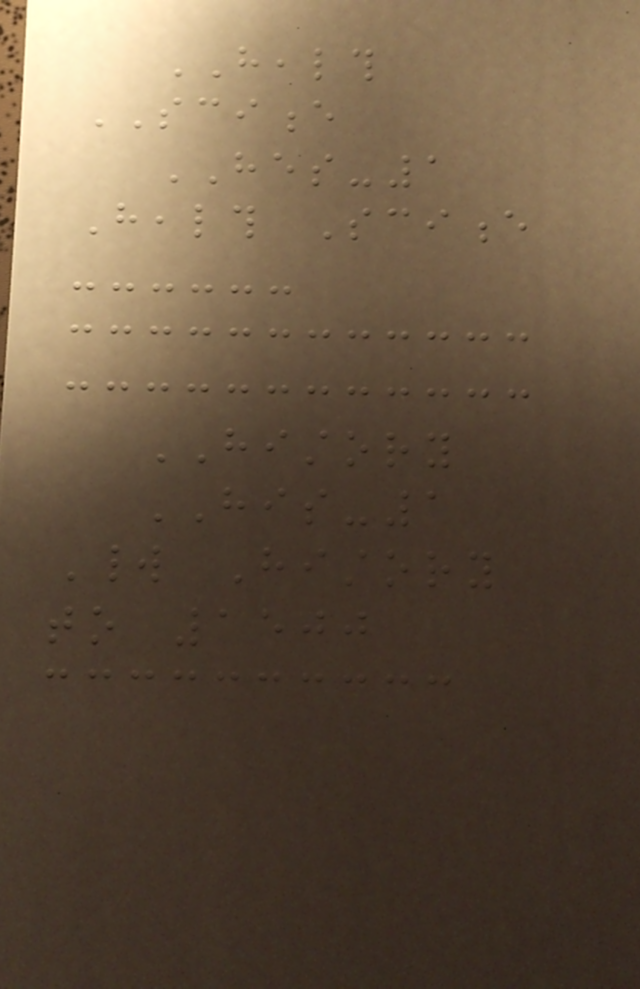HEALTH
SCIENCE
HES-1
Health Science
HISTORY
HIS-1
World History
to 1500
